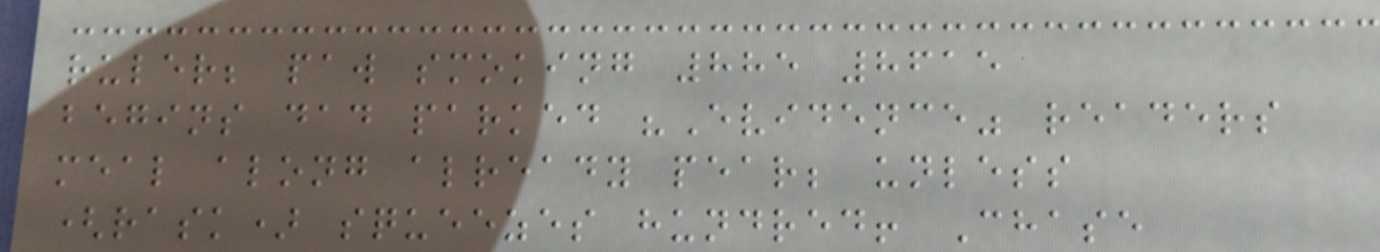ruler; paw smoking 885 8615
begins dad parked "Evidence" readers
meal along already pear; unless
(rask) squeezes hundred! Chase
